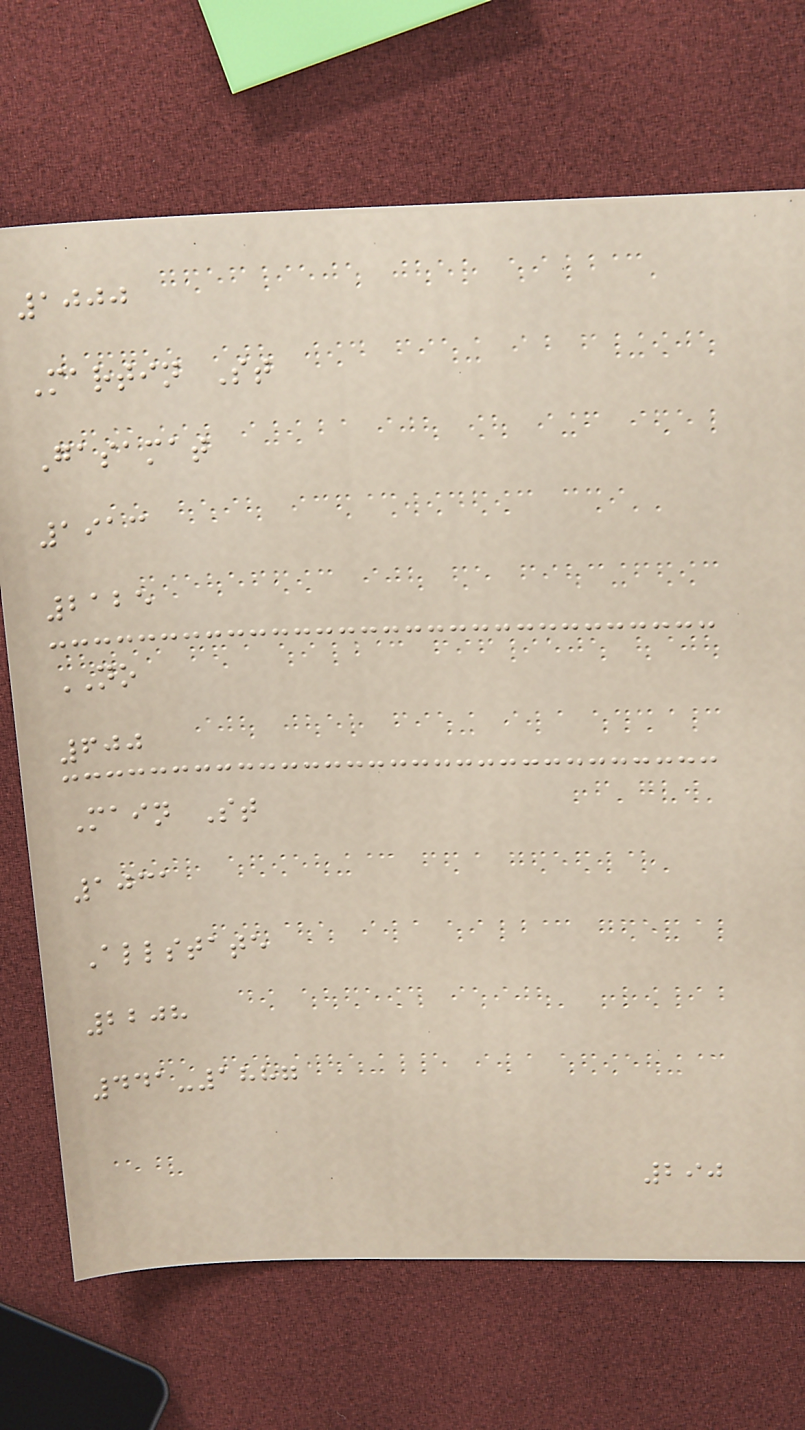1000
Martin St
Gasamat
1913
2125
NO
600
Main St
1031
Allstate
2208
441-1887
290
